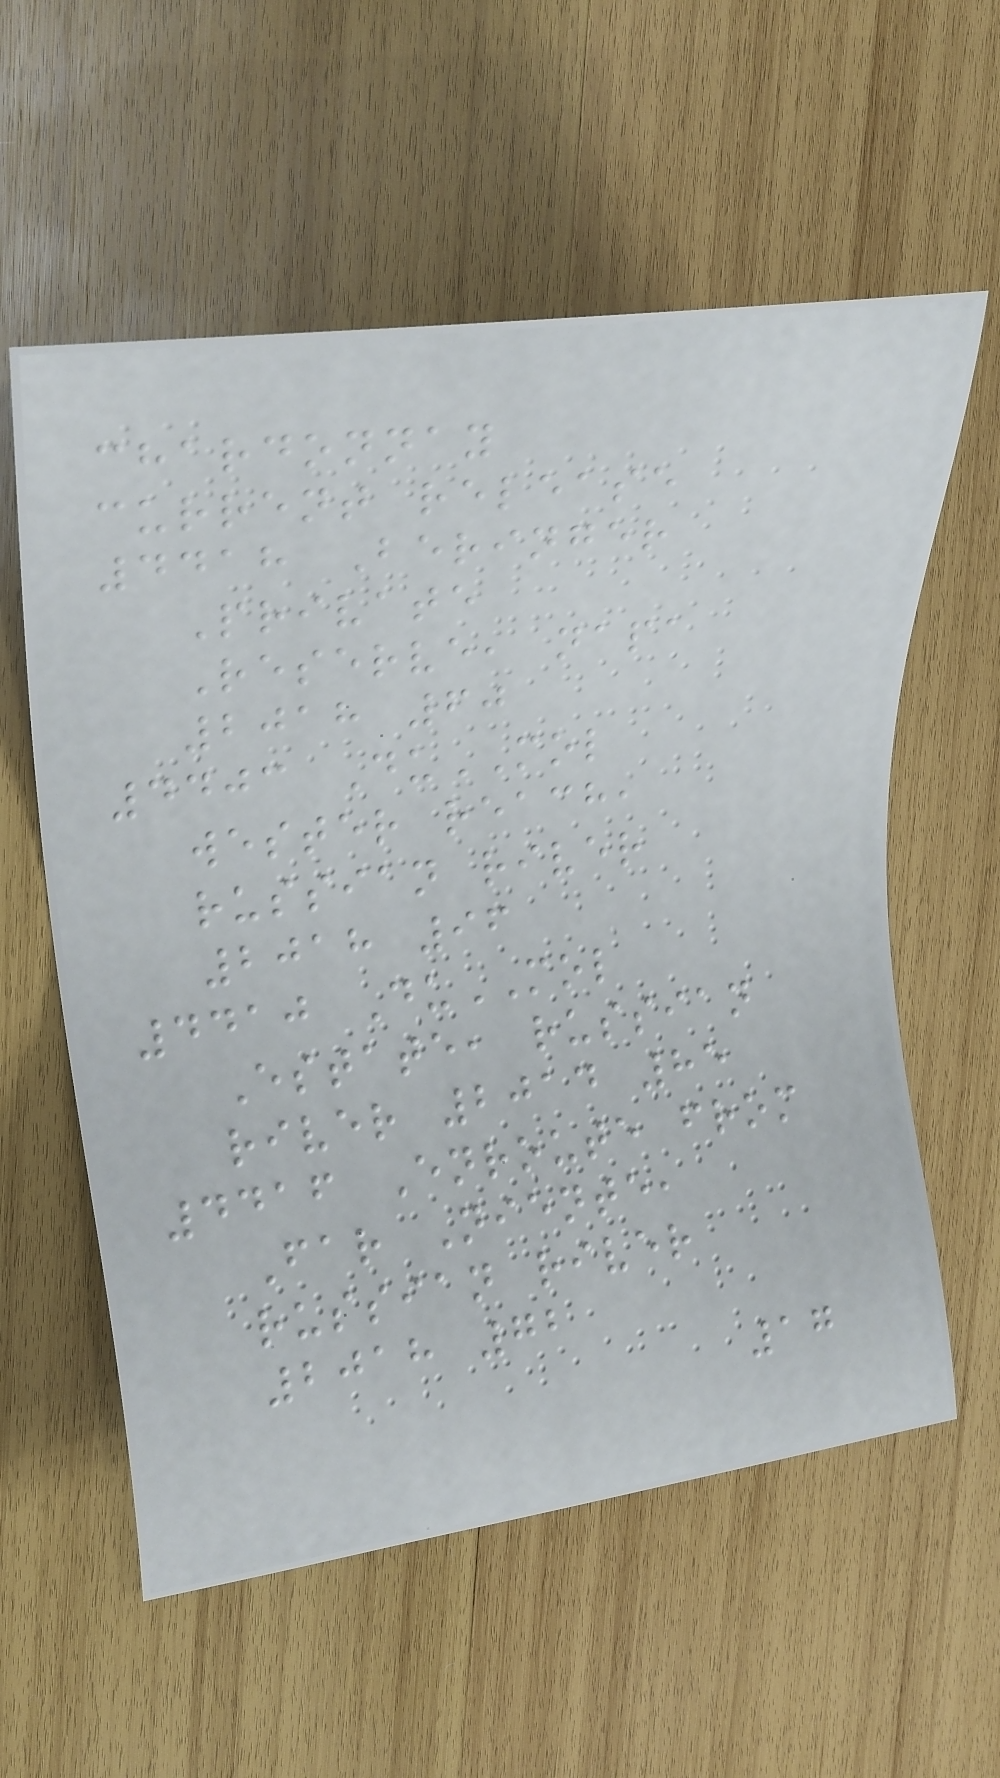chardonnay
current release
4418 Beringer
Private
Reserve, napa
2018 60
4403 DuMOL
wester reach,
russian river
2018 96
4410 DuMOL
Estate, russian
river 2014 85
4416 Enroute from
Far Niente,
russian river
2018 72
17
